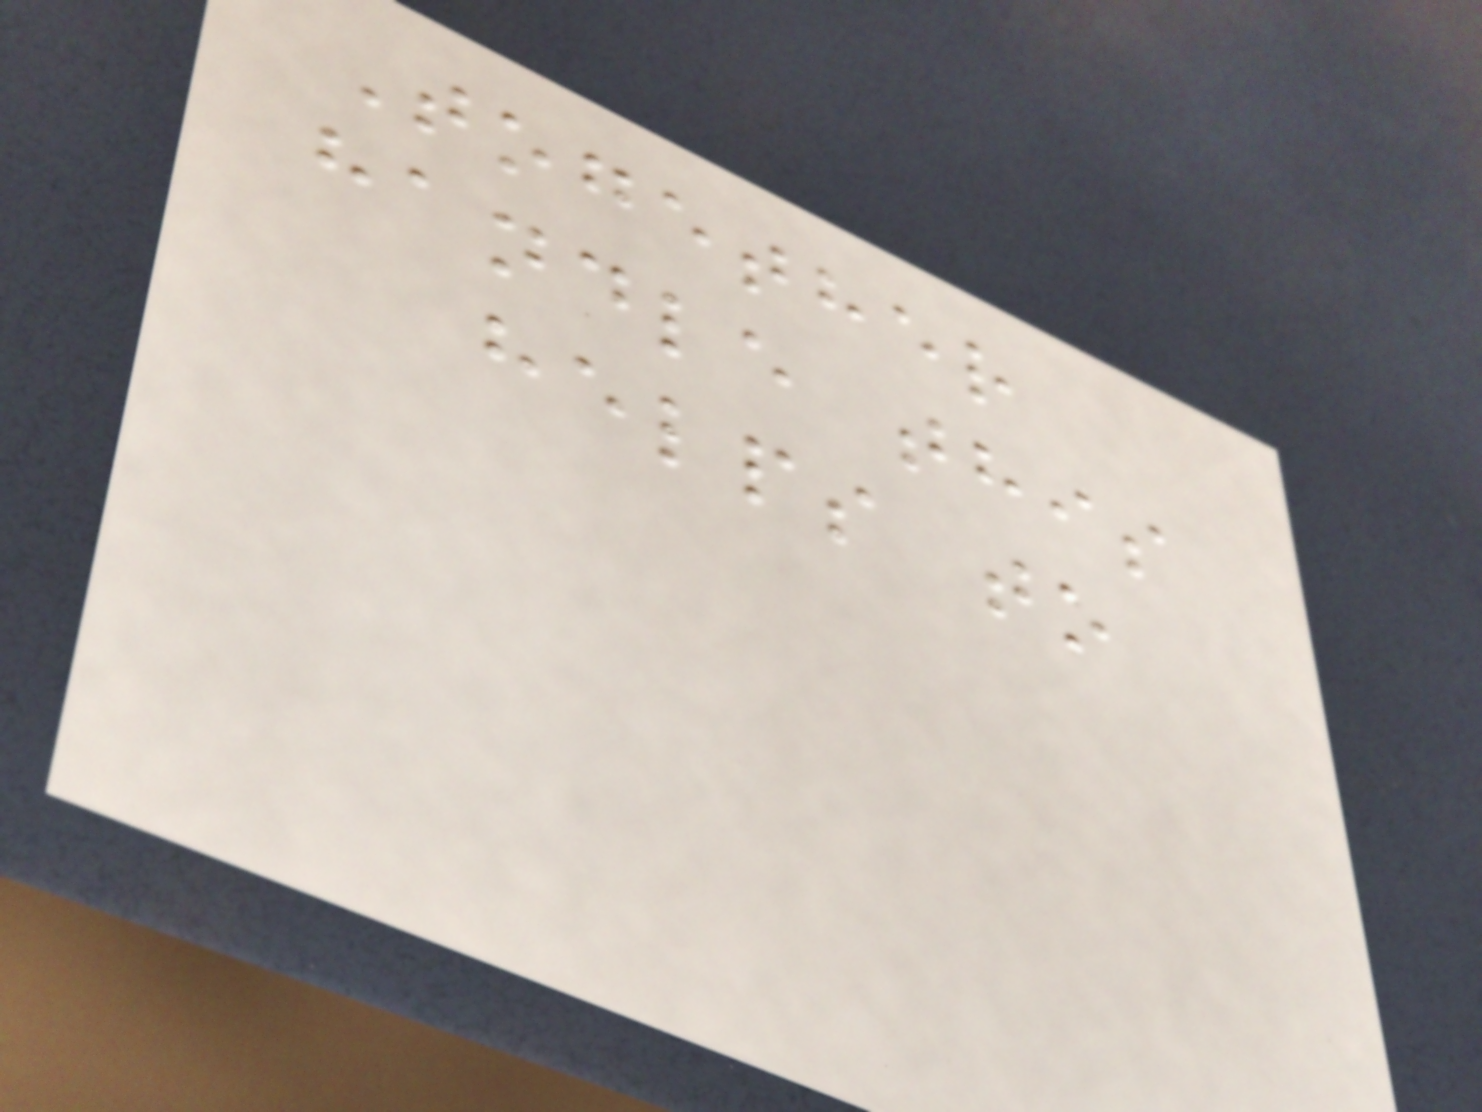Together
handle this
helps to
